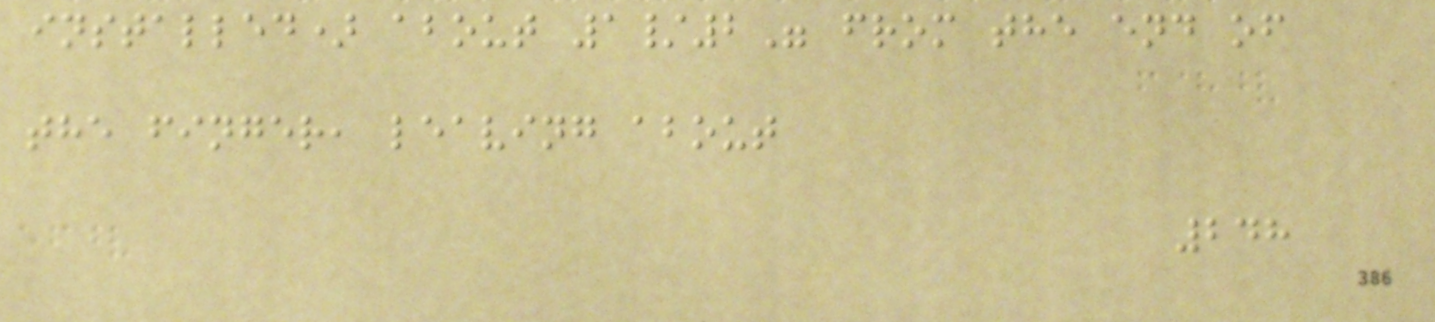installed) about 1/2" from the end of
the finger, leaving about
248
